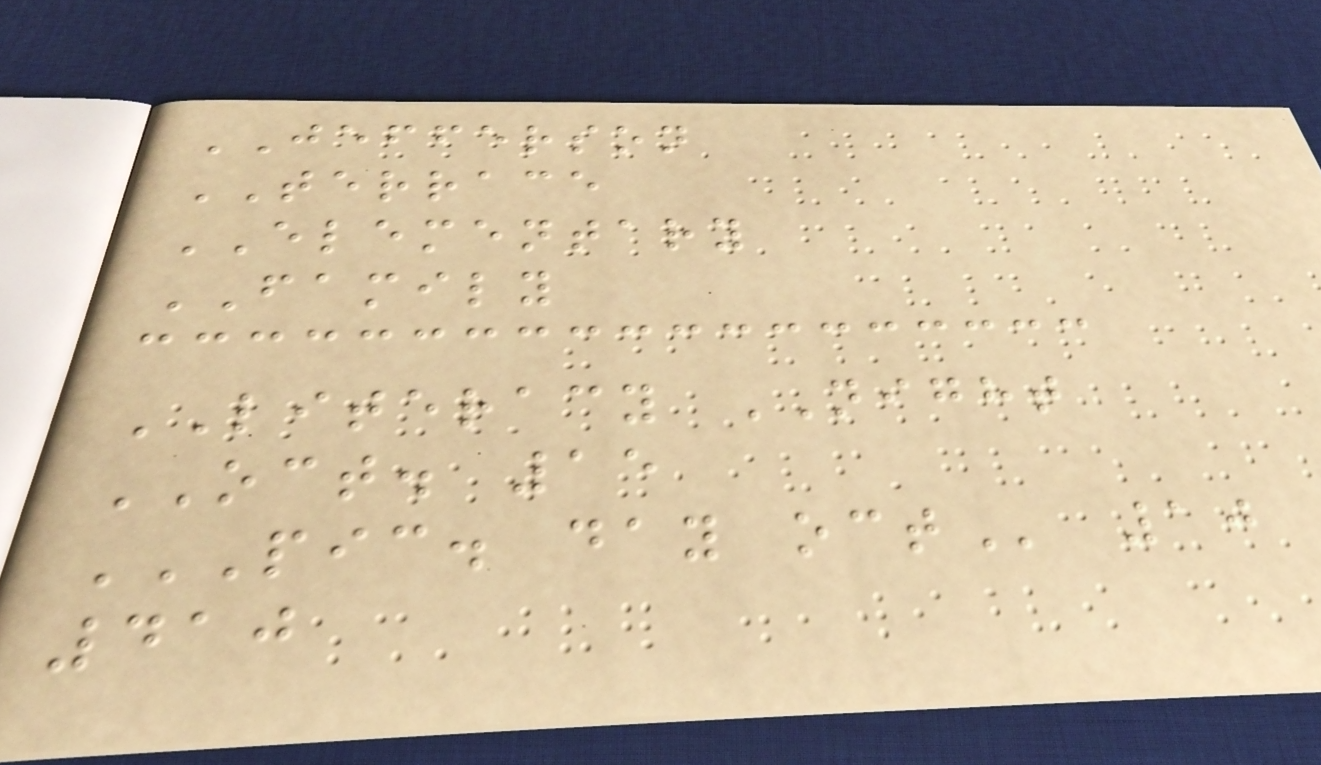JEFFERSON
TERRACE
ELEMENTARY
FAMILY
LITERACY NIGHT
OCT. 15
PIC. DAY OCT 10
410
